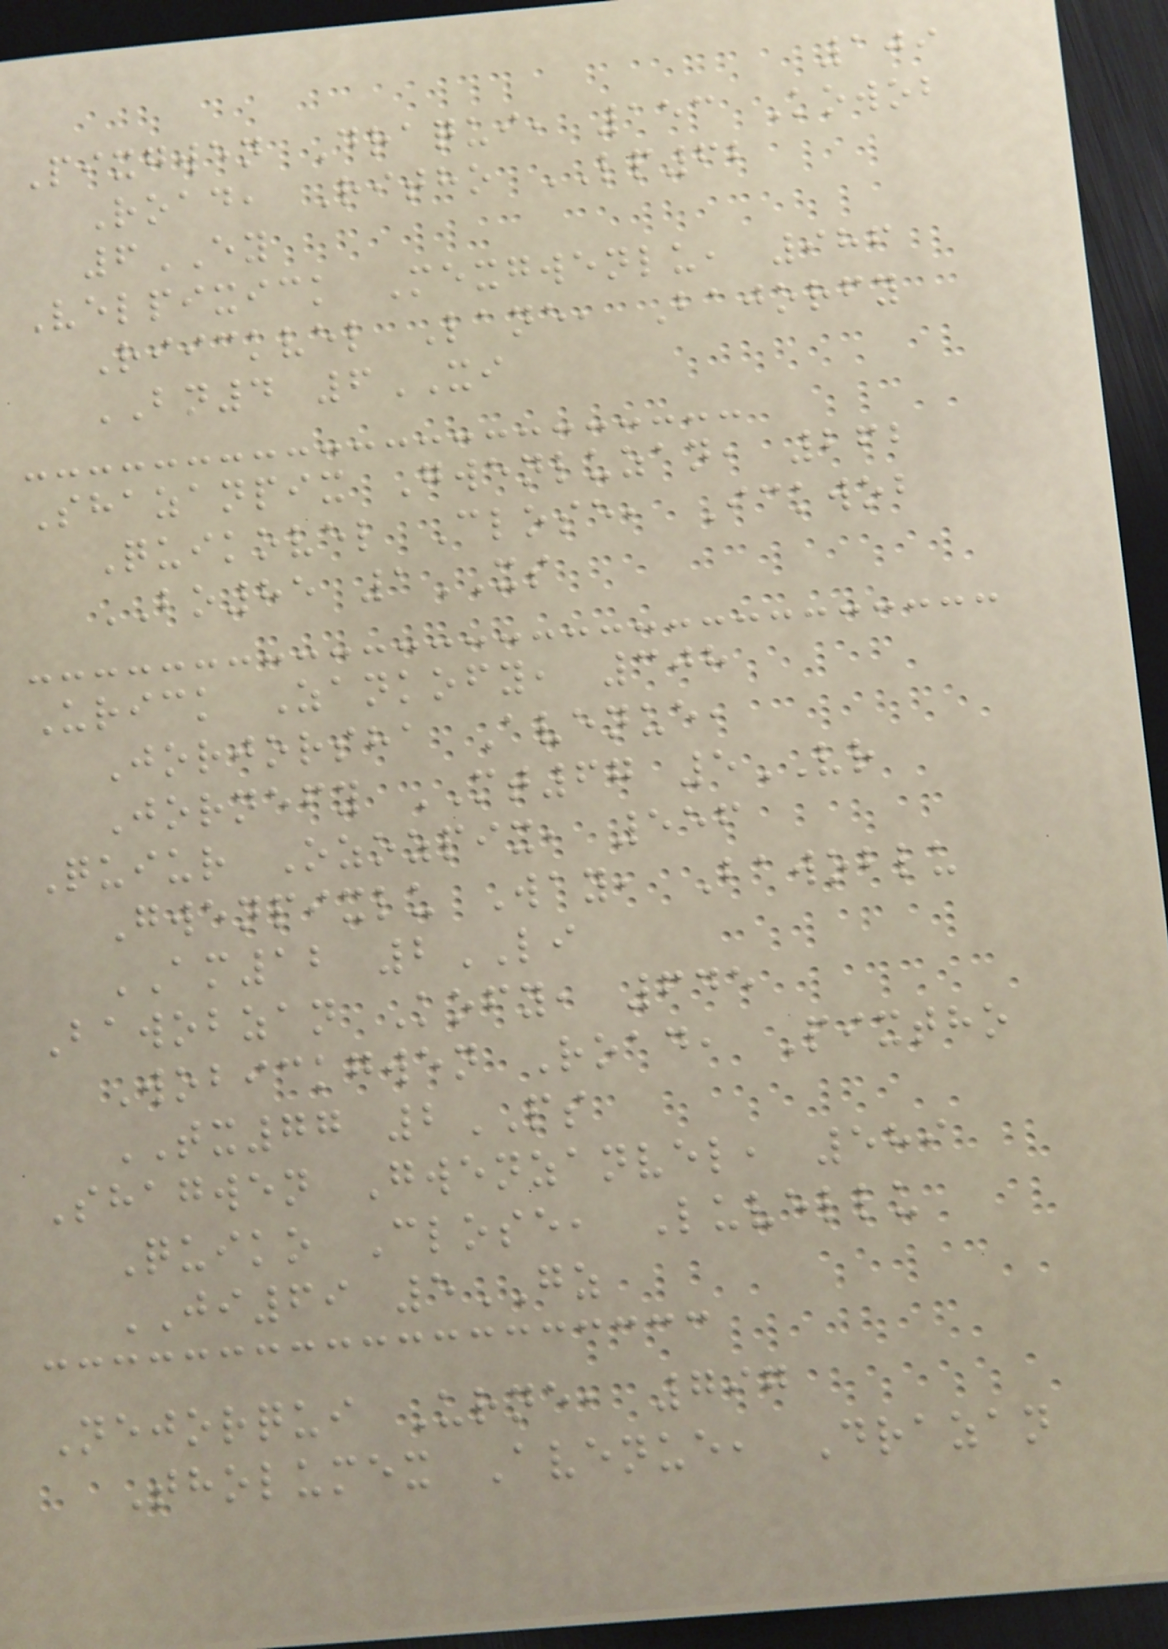109
Pixgwen Draqui, 153 Kowob
Road, Ritho LP62
6EY
Velpixick Mexgwenlu, 986
Riickvel Lane, Bajorfy
BN4 6XI
Shazanpix Gwenluzan, 262
Quikovel Close, Ickwob
BO85 1XS
Urick Zankofy, 308
Jorjorsha Avenue,
Jornefy MT67 5VR
Quiur Ozozpix, 556
Gwenpixlu Way, Bawoblu
AM12 2LI
Bawobzan Kofy, 645
Wobickgwen Road, Pixtho
TX77 2PS
Shagwen Gwenzanvel, 589
Quiko Close, Luvellu
JI69 5GZ
Nejorqui Urne, 797
Tholumex Avenue, Drazan
